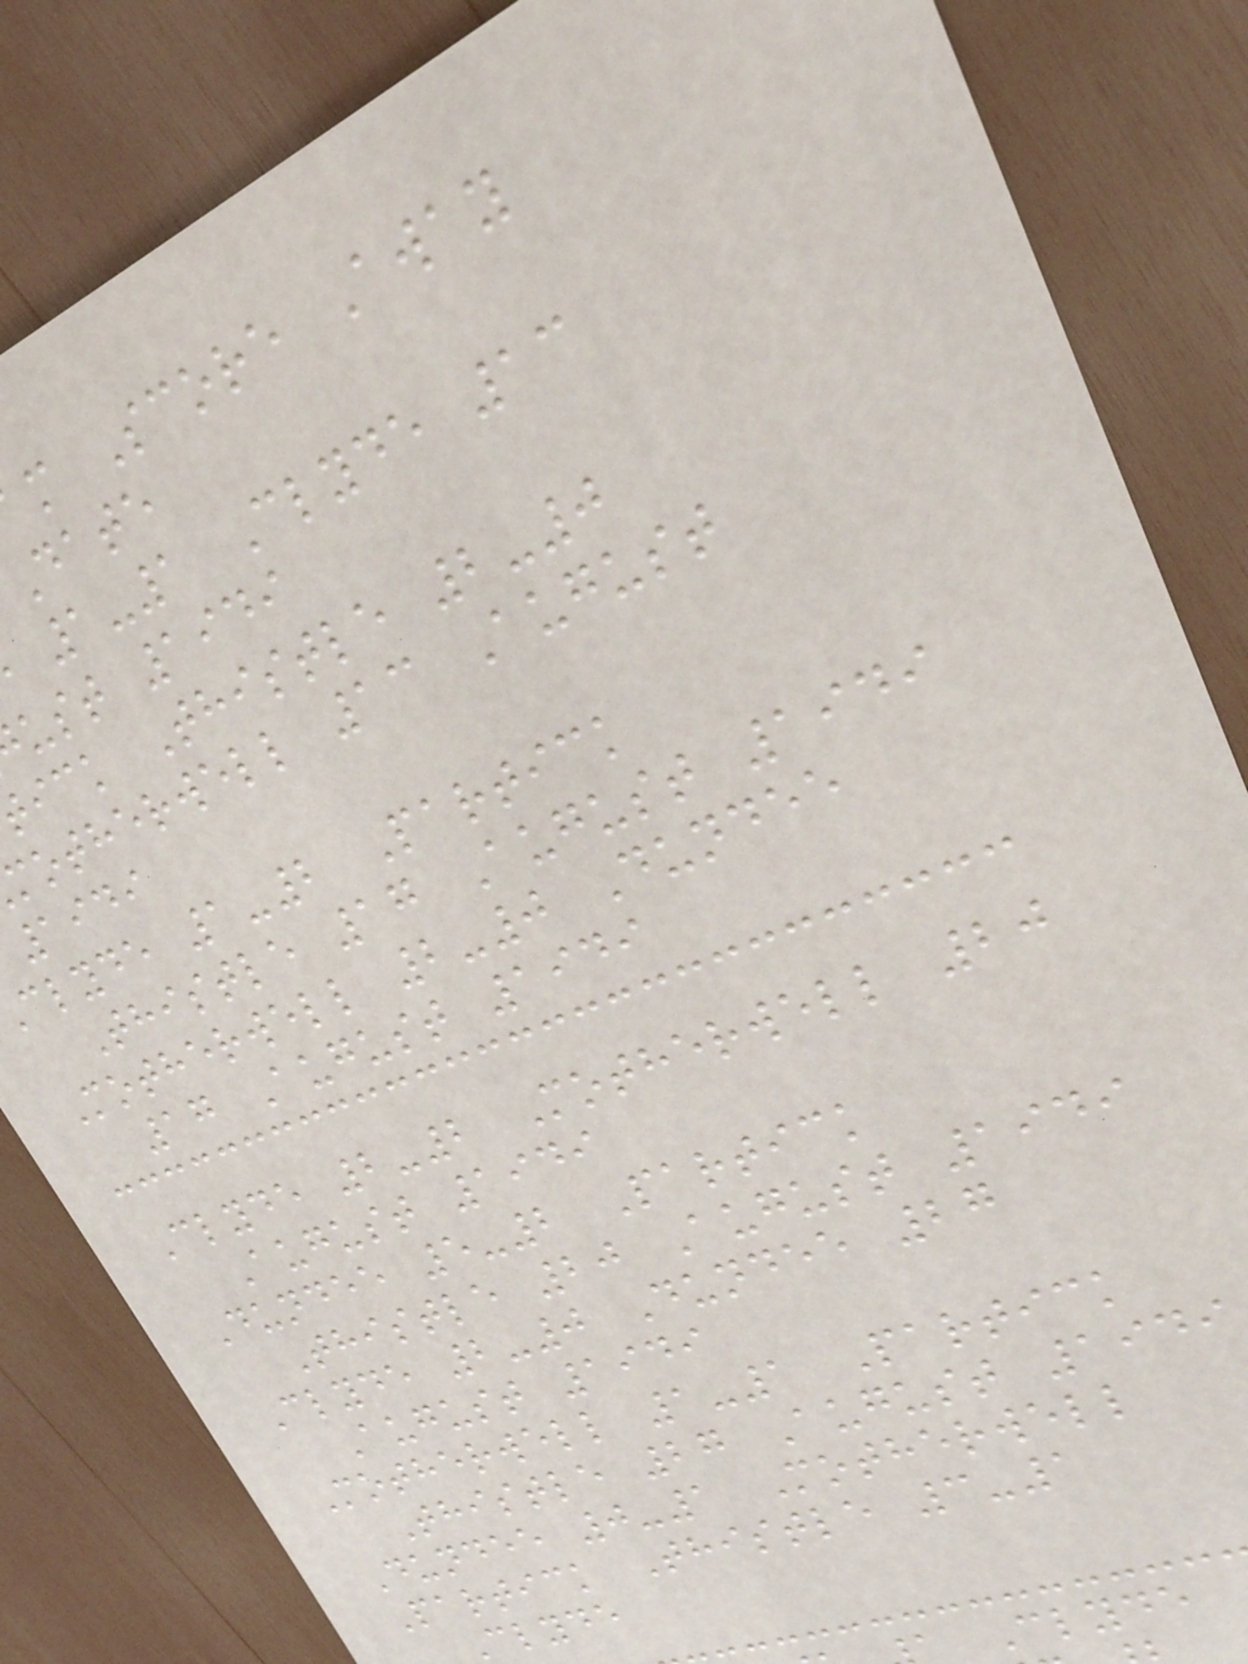m Score Away
Date
1-1 Clyde 13
ust 1949
ick Thistle 2-0
motherwell 13 August
1949
clyde 1-2 Partick
Thistle 17 August 1949
Motherwell 2-0 Dundee
17 August 1949
Clyde 2-2 Motherwell 20
August 1949
Dundee 5-2 Partick
Thistle 20 August 1949
Clyde 2-0 Dundee 27
August 1949
Motherwell 1-1 Partick
Thistle 27 August 1949
Dundee 0-1 Motherwell
Partick Thistle 3-1
Clyde
Clyde
